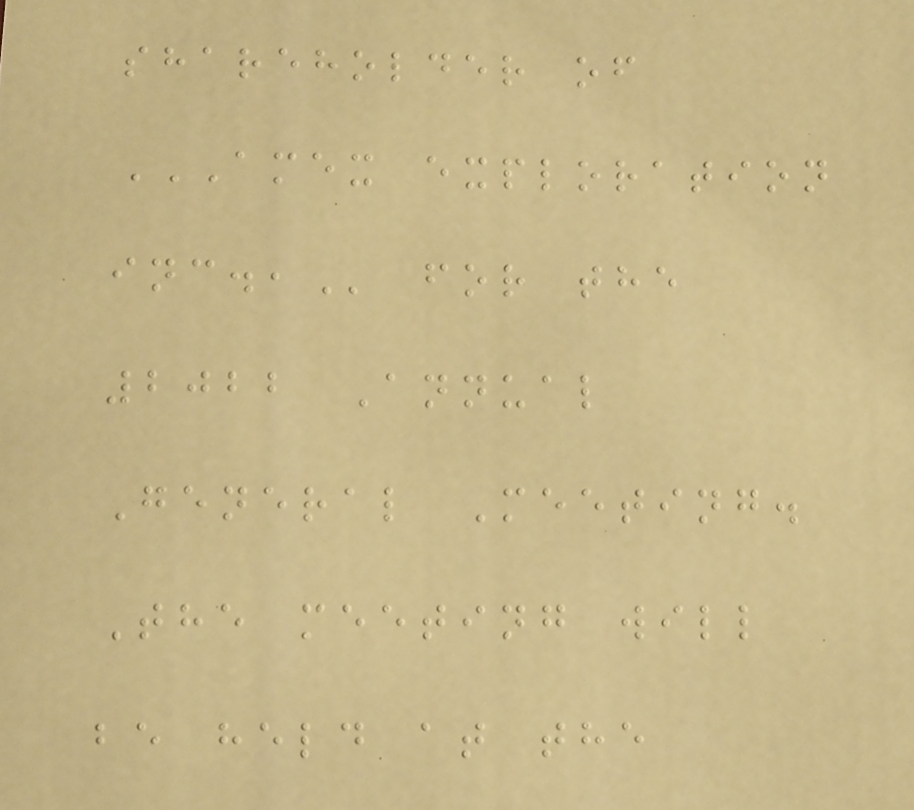shareholder of
AMEX EXPLORATION
INC., for the
2022 Annual
General Meeting.
The meeting will
be held at the
